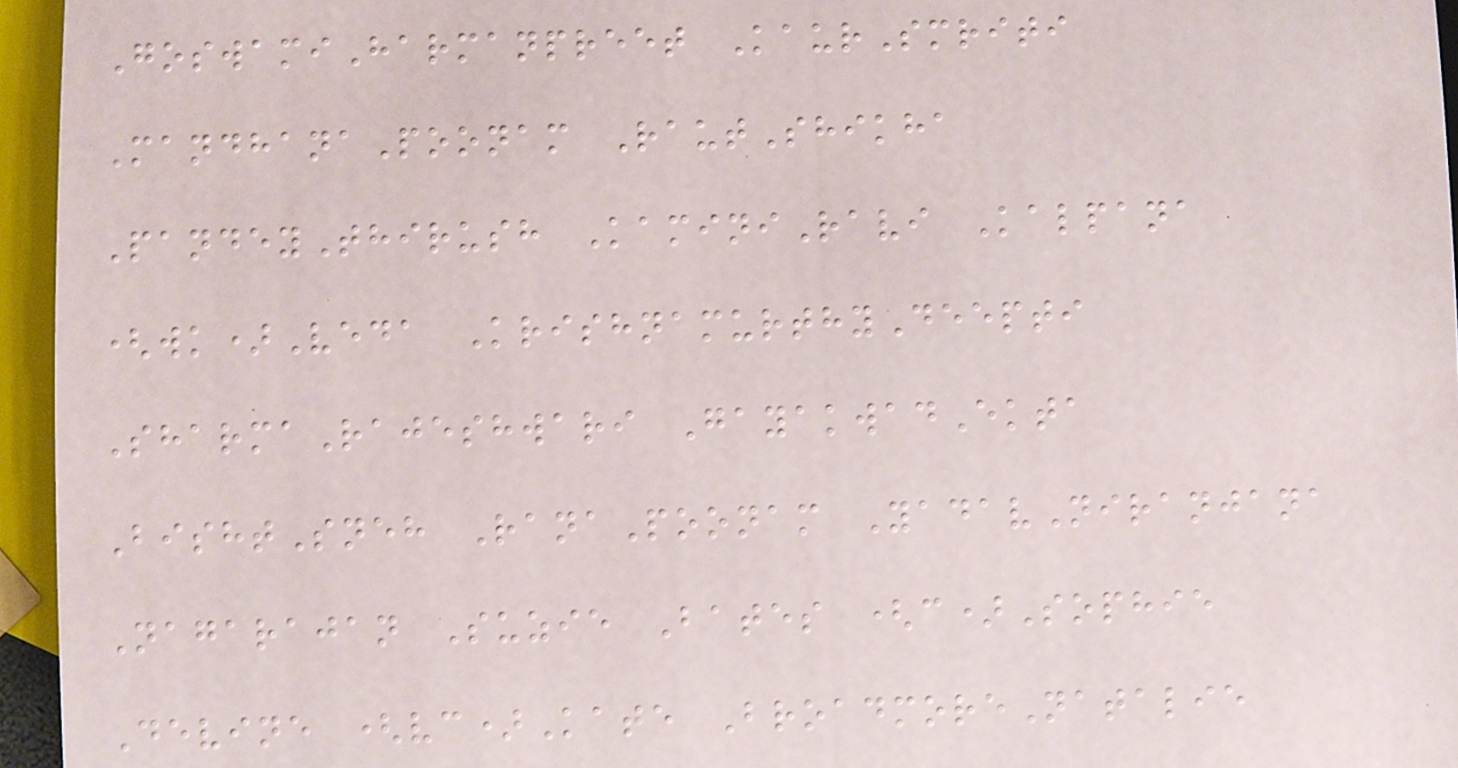GoswamiHarmanpreet KaurSmriti
MandhanaPoonam RautShikha
PandeyThirush KaminiRavi Kalpana
(wk)Veda KrishnamurthyDeepti
SharmaRajeshwari GayakwadEkta
BishtSneh RanaPoonam YadavNiranjana
Nagarajan Suzie Bates (c)Sophie
Devine (vc)Kate BroadmoreNatalie
